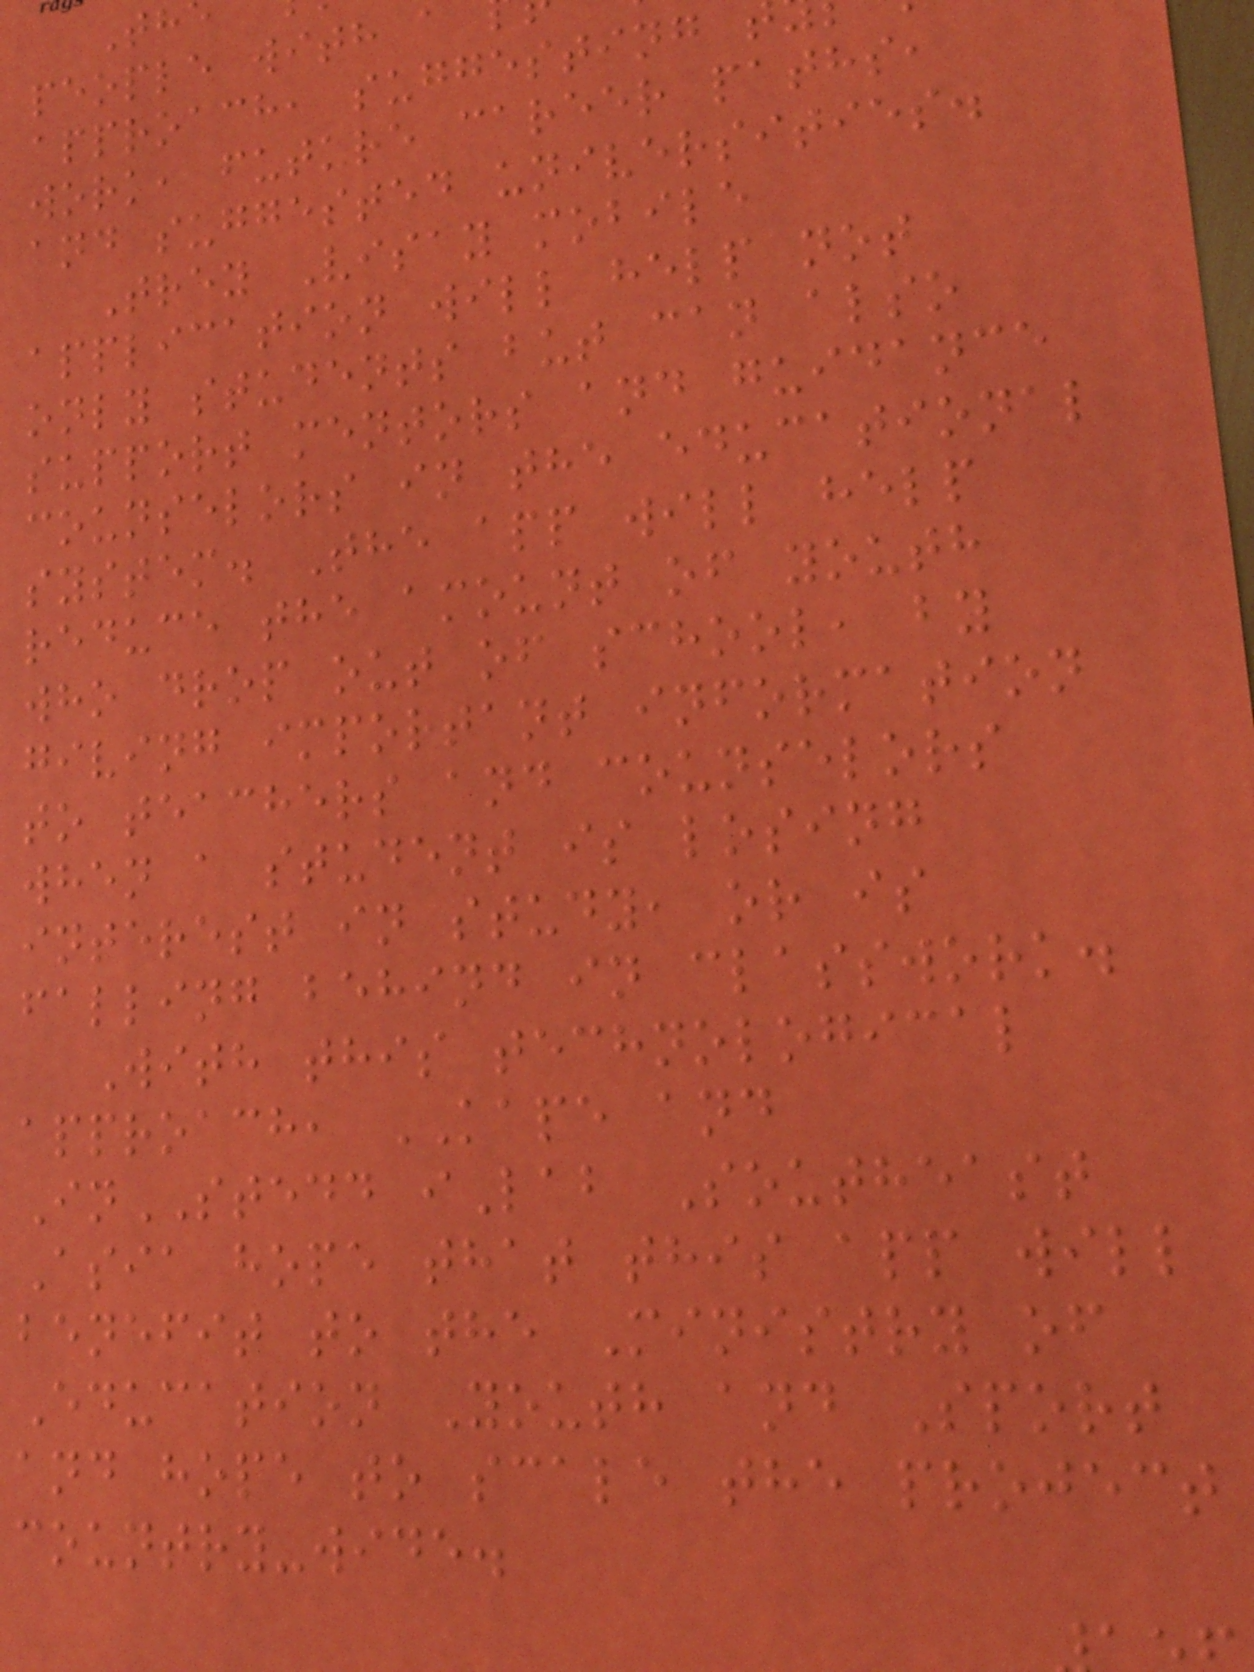people with a
approach, suggesting
work, future career paths,
and suggested universities.
Trey Visay mobile
application will help not
only students but can also
support mentors and guidance
counselors in the educational
system. The app will help
reduce the amount of youth
who drop out of school, by
giving important information
to teachers and counselors
when a student is losing
interest in study, or is
falling behind in classwork.
With this technological
approach, KAPE and
InSTEDD iLab Southeast
Asia hope that this app will
benefit to the Ministry of
Education Youth and Sport
and hope to scale the project
country-wide.
